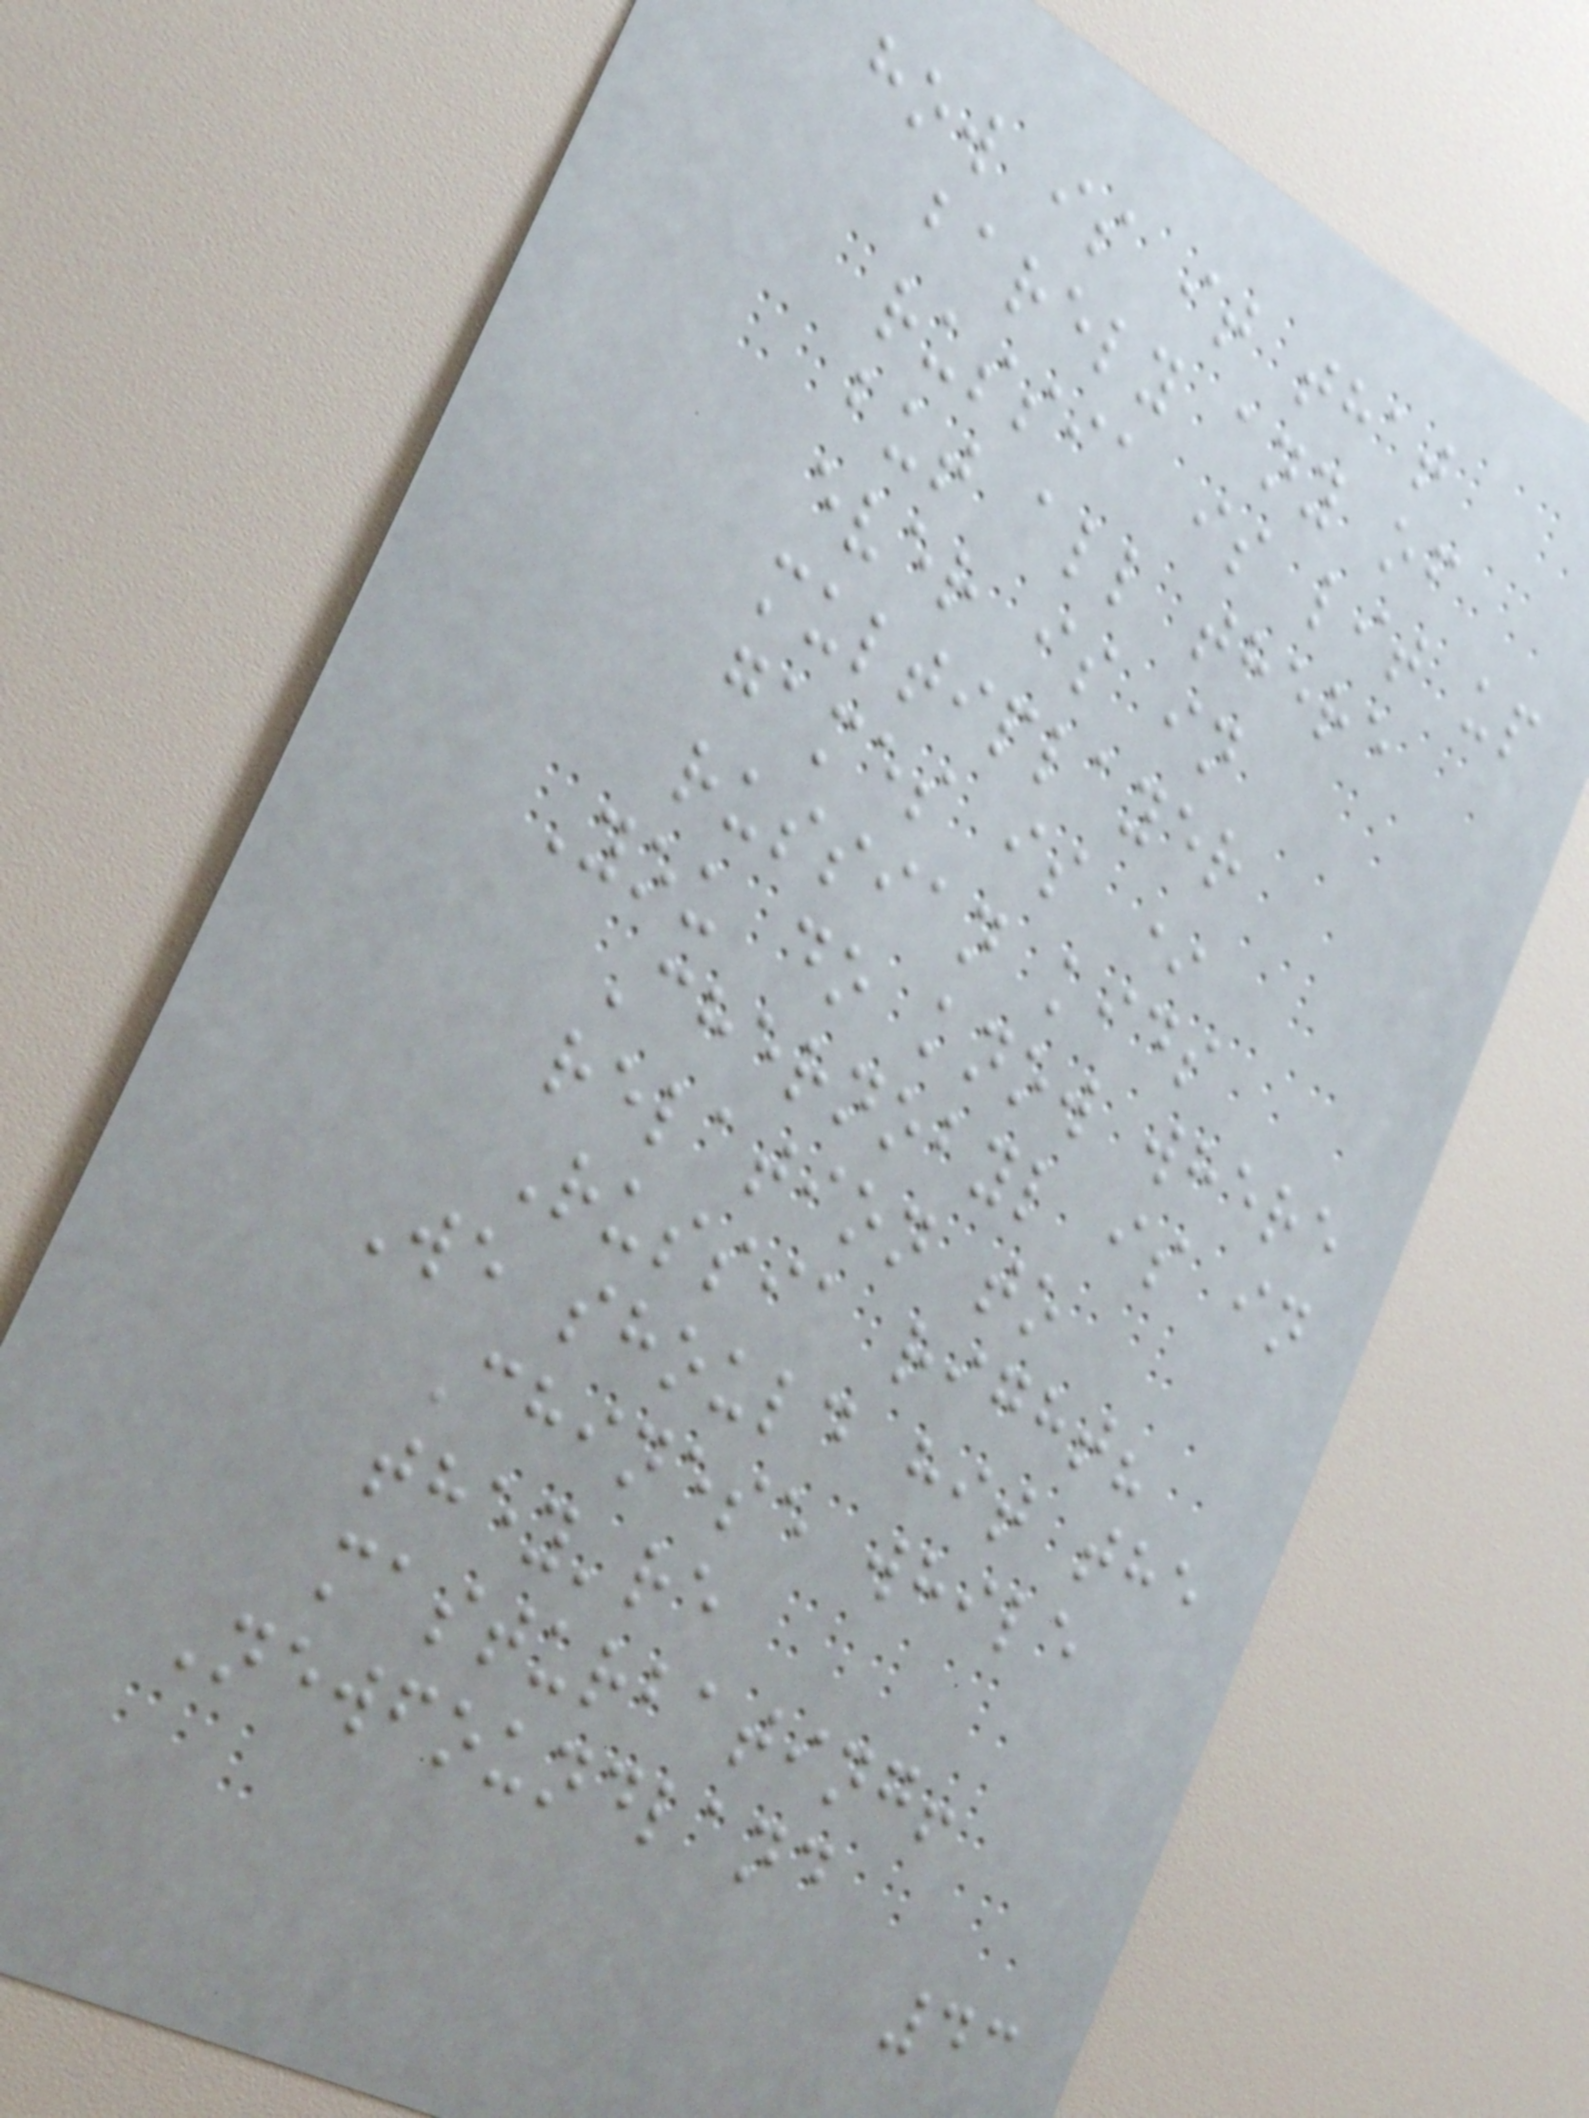how is it that
barely any of
russia is lit up
but all there
ever is in
multiplayer
games is *
russian kids
You do know where
Chernobyl is in
relation to
Russia right?
We should hit the
Chinese while
they're
masturbating!
Newfoundland
43
